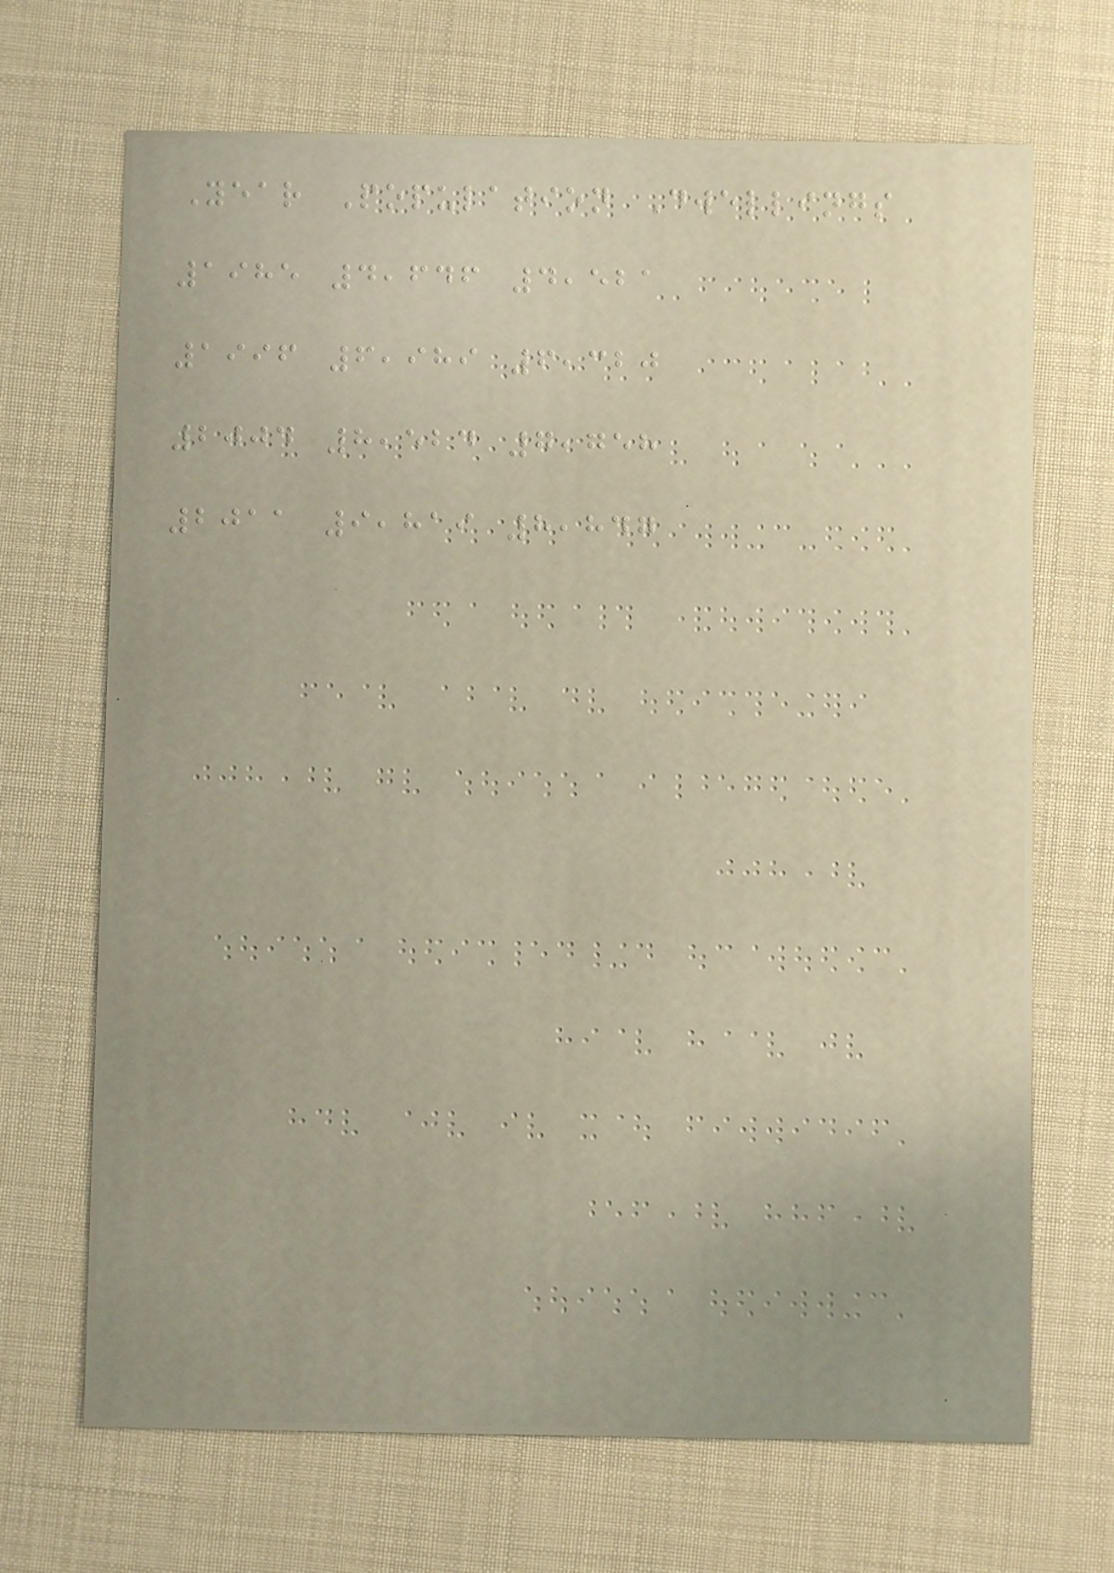Year Population Dwellings
1985 4,646 4,521
1996 6,989 6,320
2004 8,524 7,758
2011 9,819 8,847
